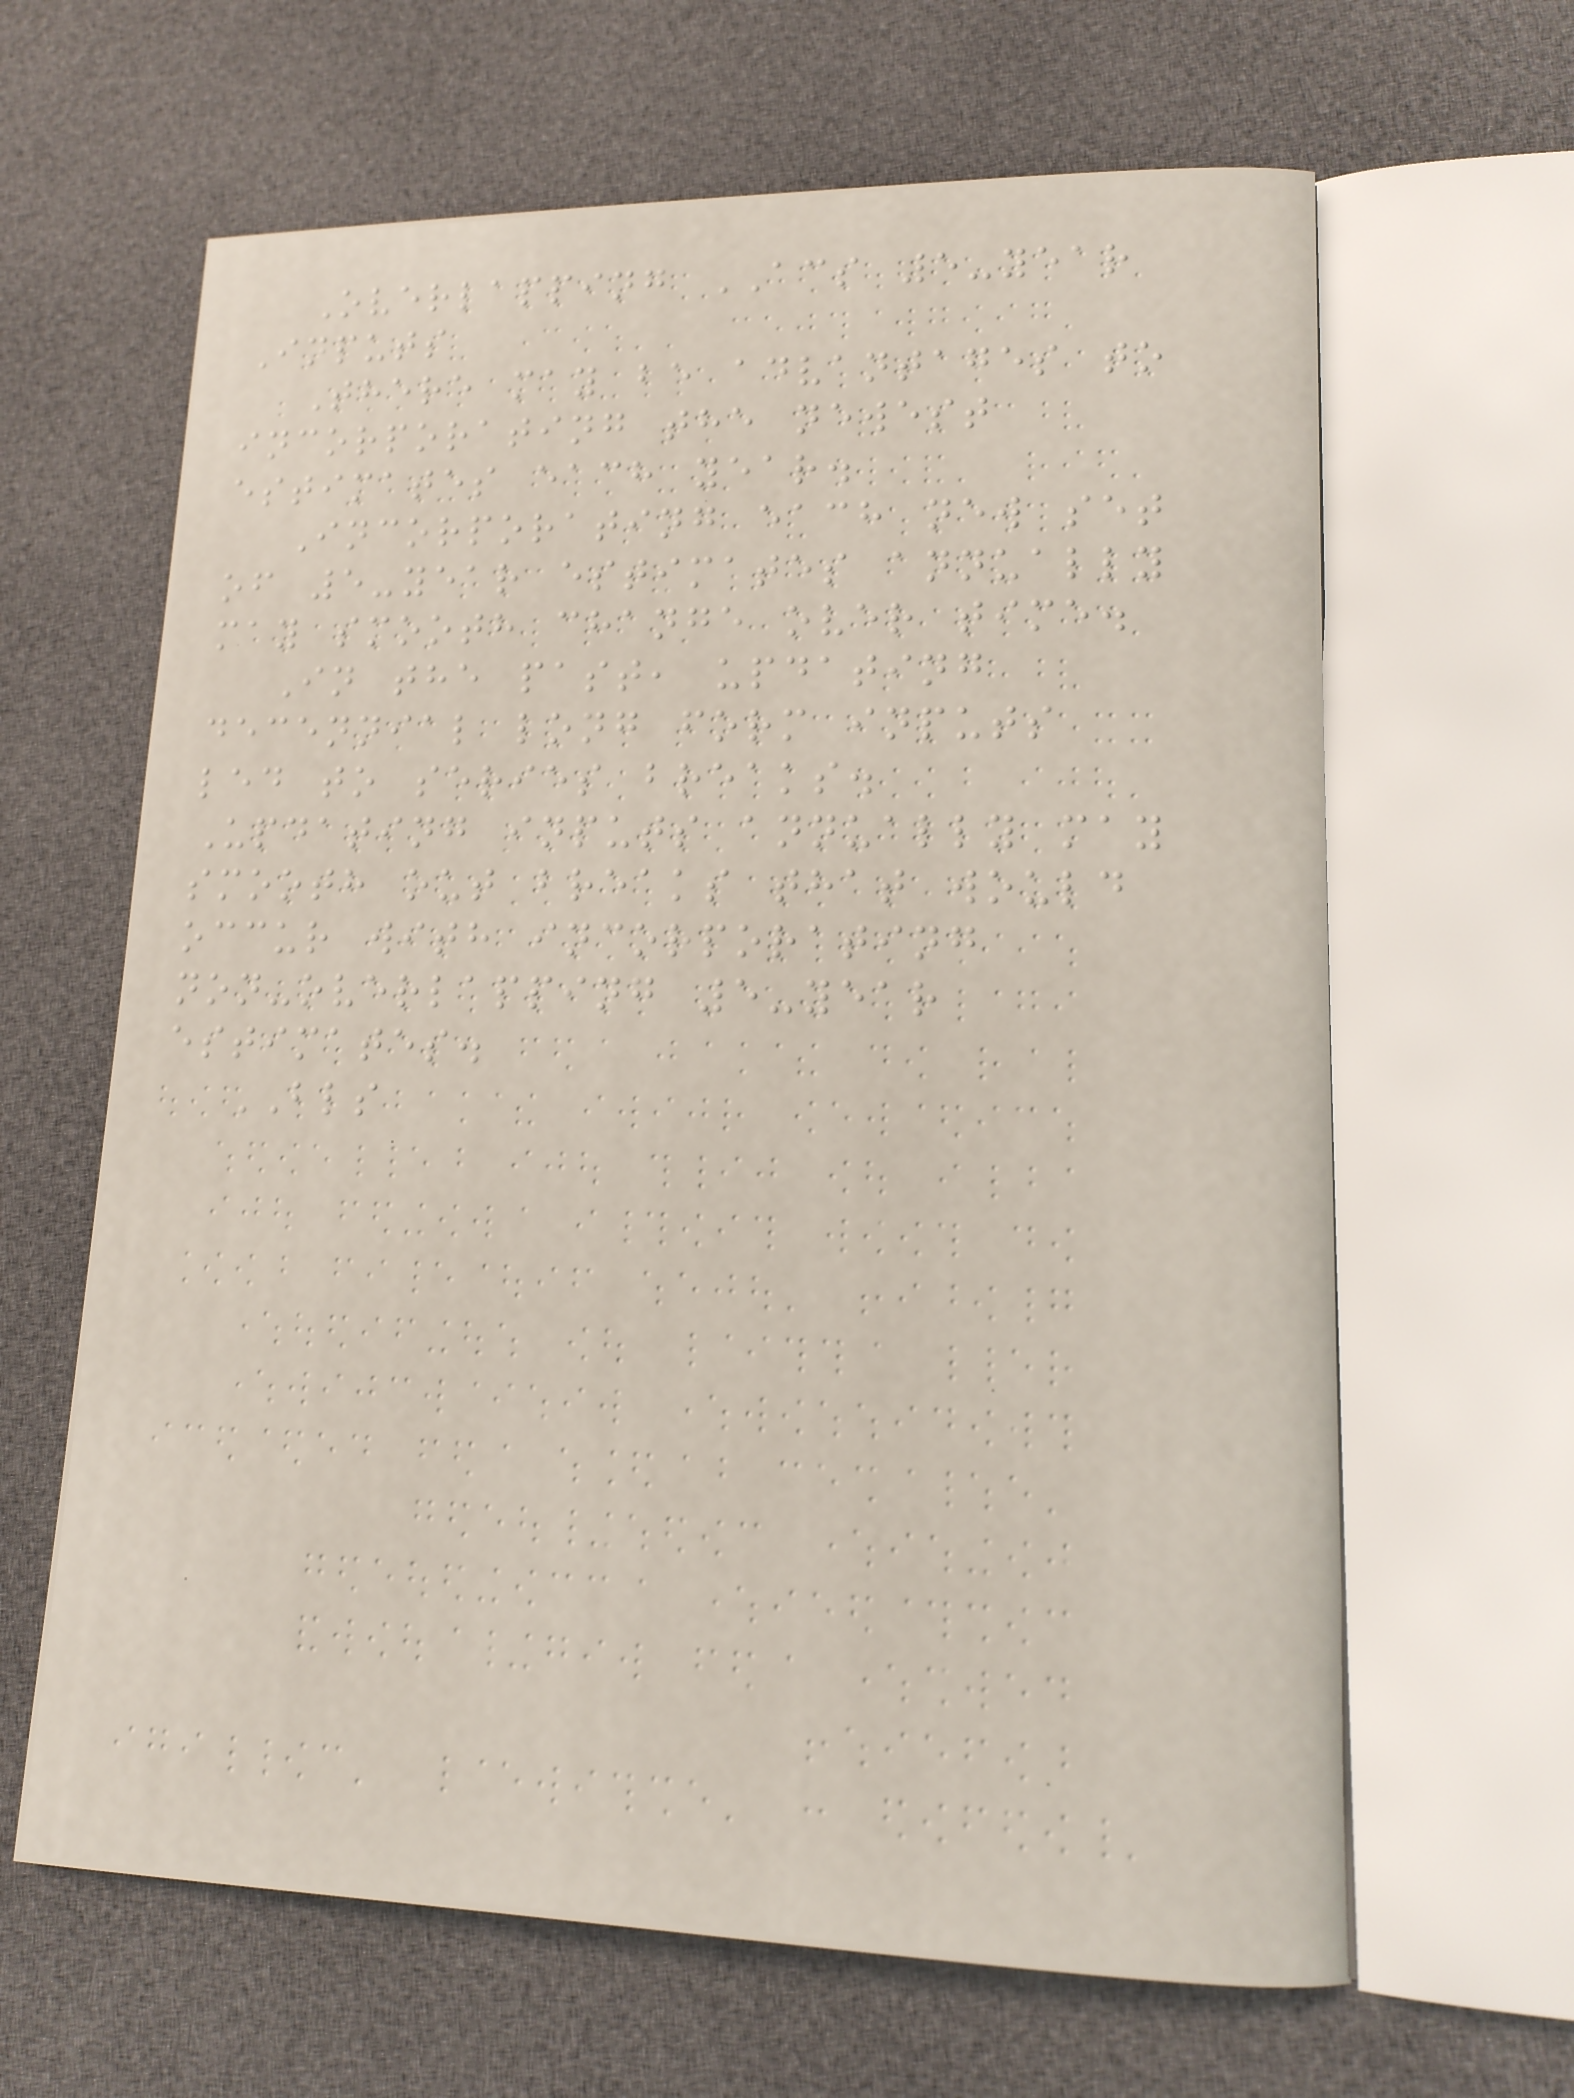Overlapping ACS 5-year
Inputs
There may be advantages to
incorporating the newest
estimates each year.
Incorporating each new set
of 5-year estimates annually
may smooth change over time.
In the past, updating
decennial long form inputs
led to series breaks.
Updating inputs annually may
smooth out breaks that would
occur with incorporating
non-overlapping 5-year
estimates.
BLS
